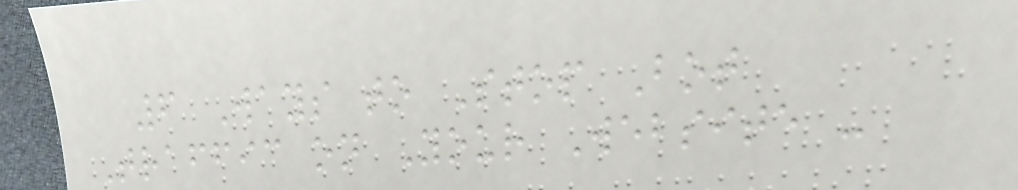6 Ways to Stop Bot
Traffic on Your Website -
